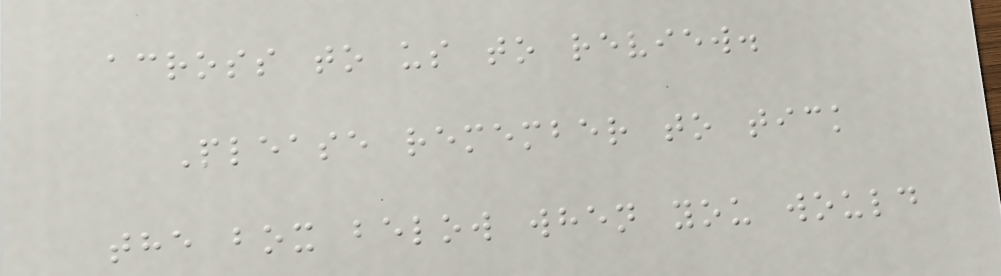across to us to review.
Please remember to tick
the box below when you would
